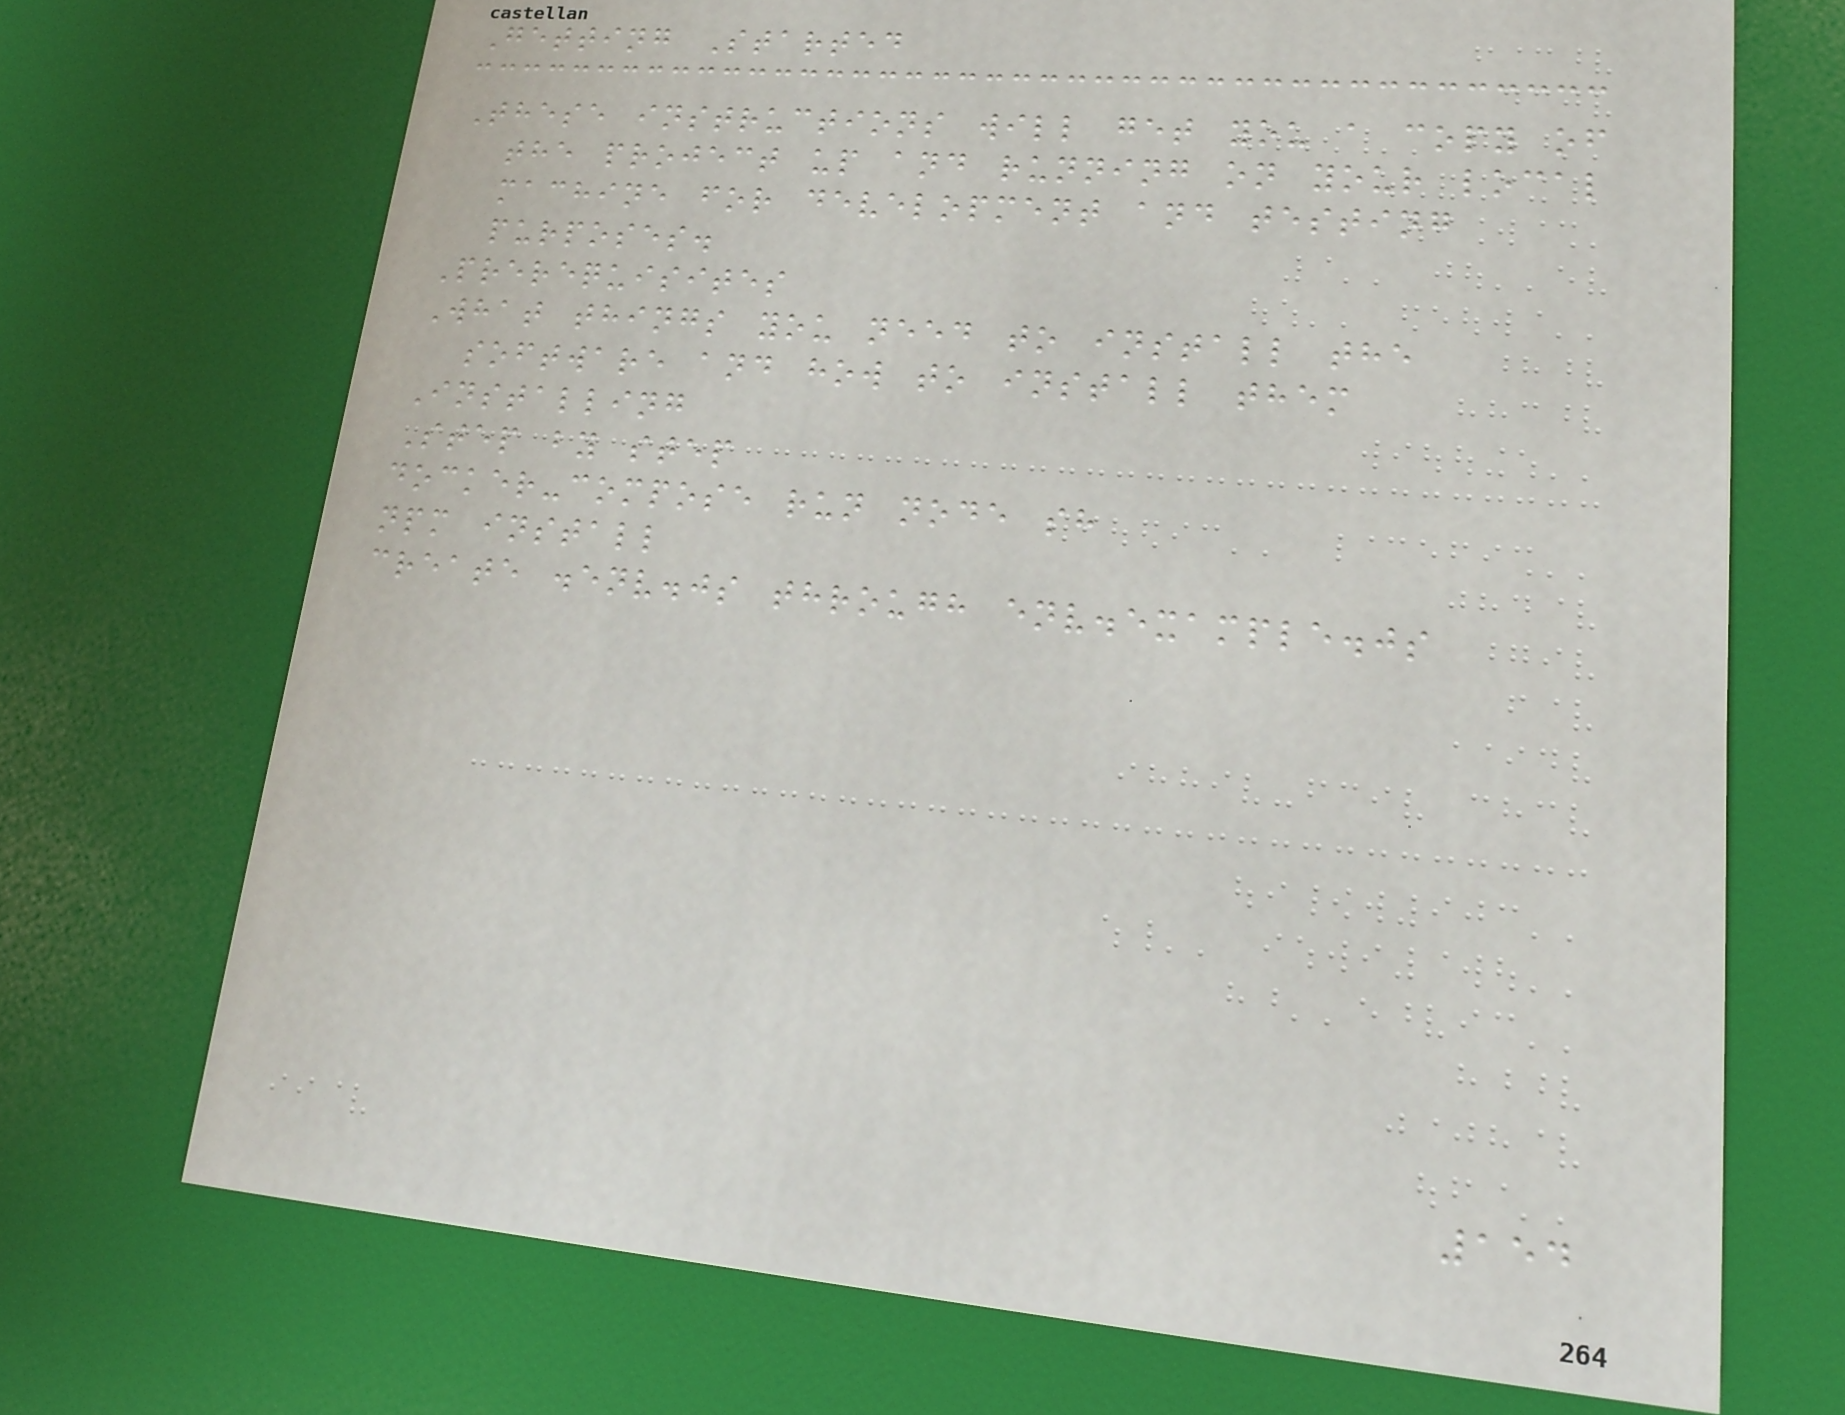Getting Started
These instructions will get you a copy of
the project up and running on your local
machine for development and testing
purposes.
Prerequisites
What things you need to install the
software and how to install them
Installing
Step by step
docker-compose run node sh
npm install
create .env.js through env.example.js
154
